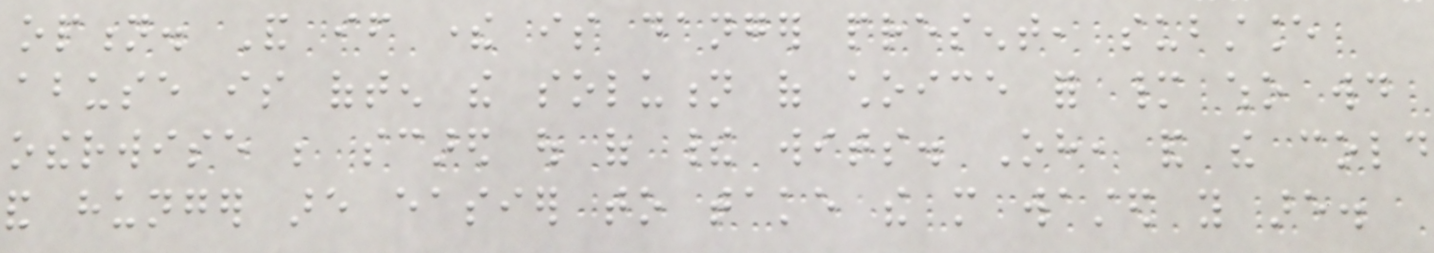option. And if there is danger present, substance
abuse is often the solution of choice for many who would
otherwise be scared out of their wits. Oh, and the cold
and hunger are easier to take the more wasted you are.
